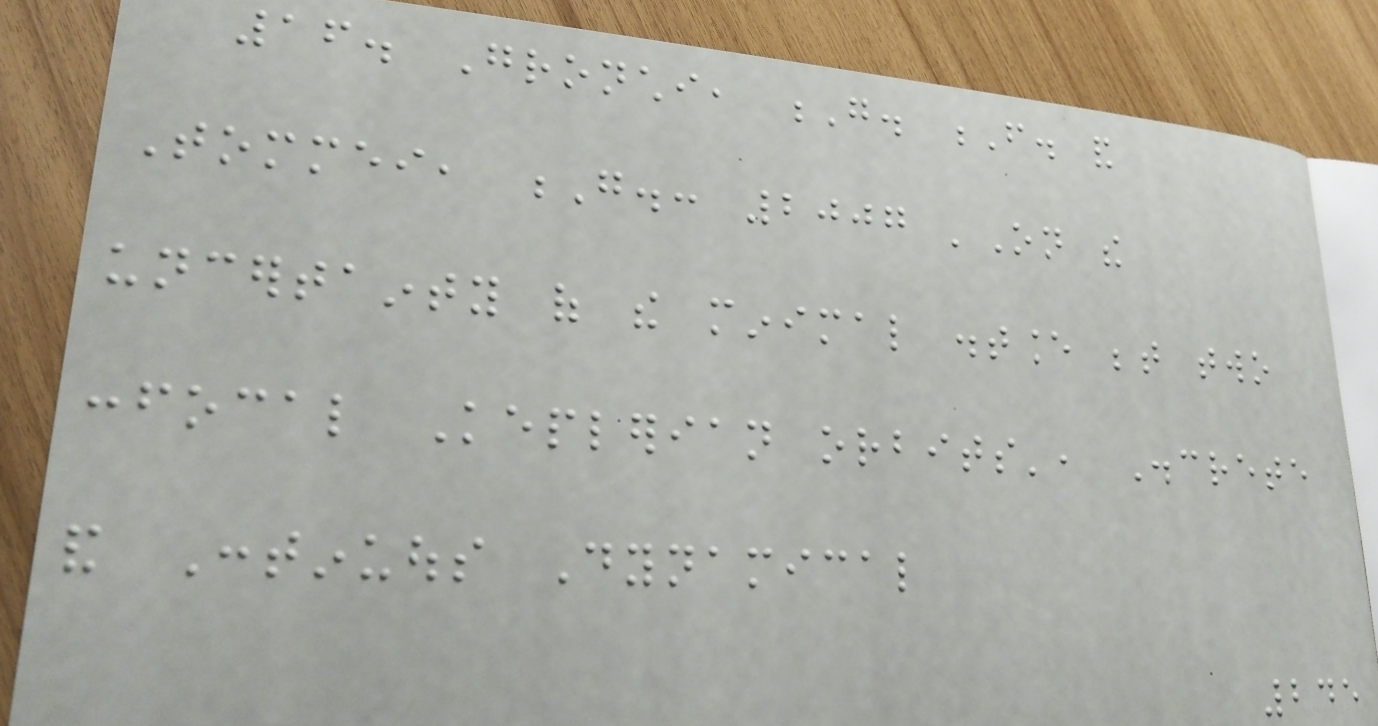16. Gronchi, G. F. and
Tommei, G.: 2007 'On the
uncertainty of the minimal distance between two
confocal Keplerian orbits', Discrete
and Continuous Dynamical
245
